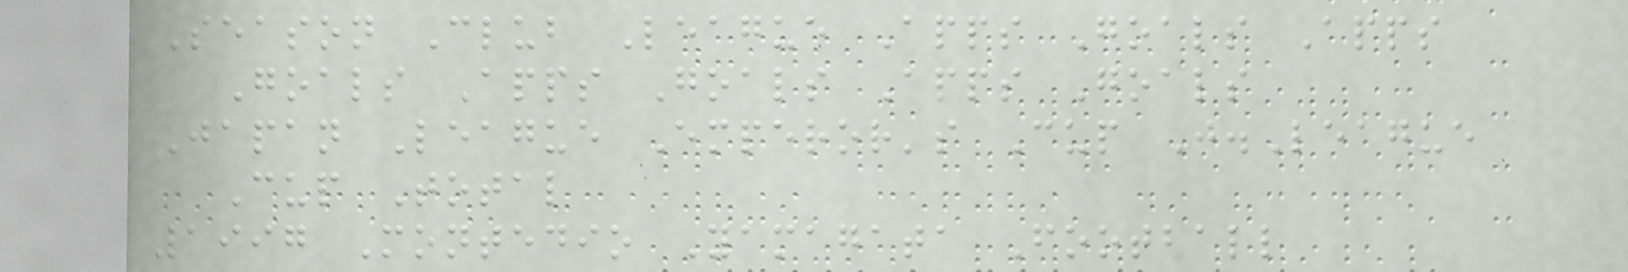Season Club League Apps Goals Apps
Goals Apps Goals Apps Goals
Japan League Emperor's Cup J.League
Cup Total
1997 Montedio Yamagata Football
